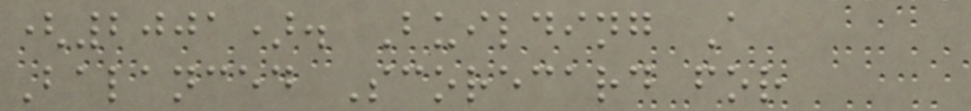(2001). Building A
Balanced Scorecard for
